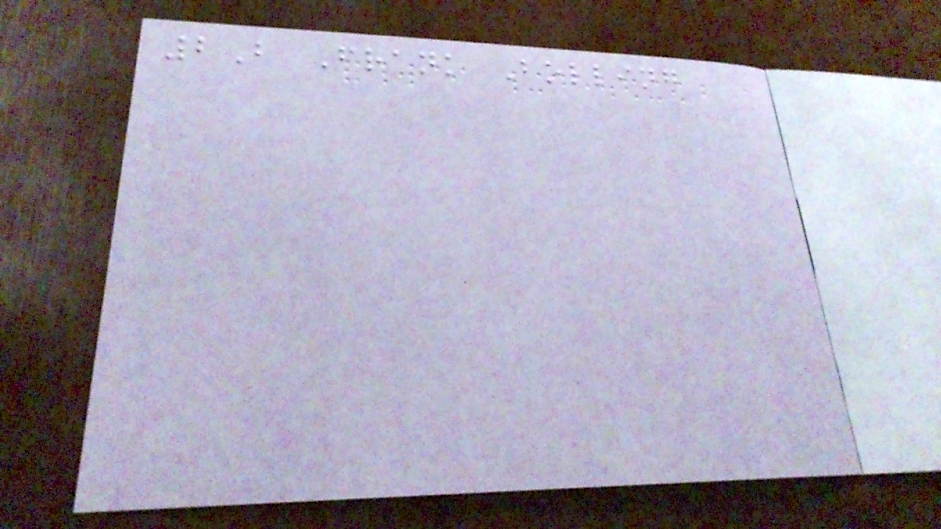2B Frank Bolling
